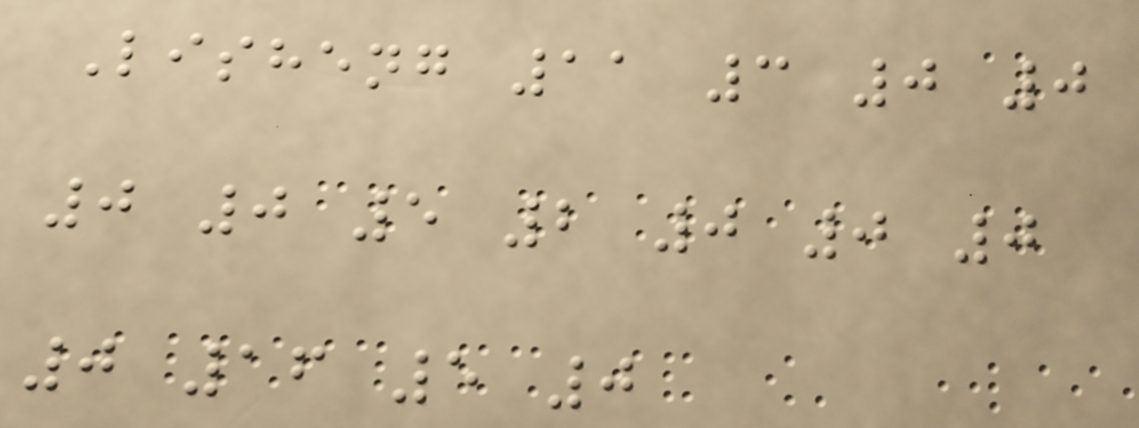Lisheng 11 3 0 0
0 0 5 2 0 0 0
0 16 5 0
